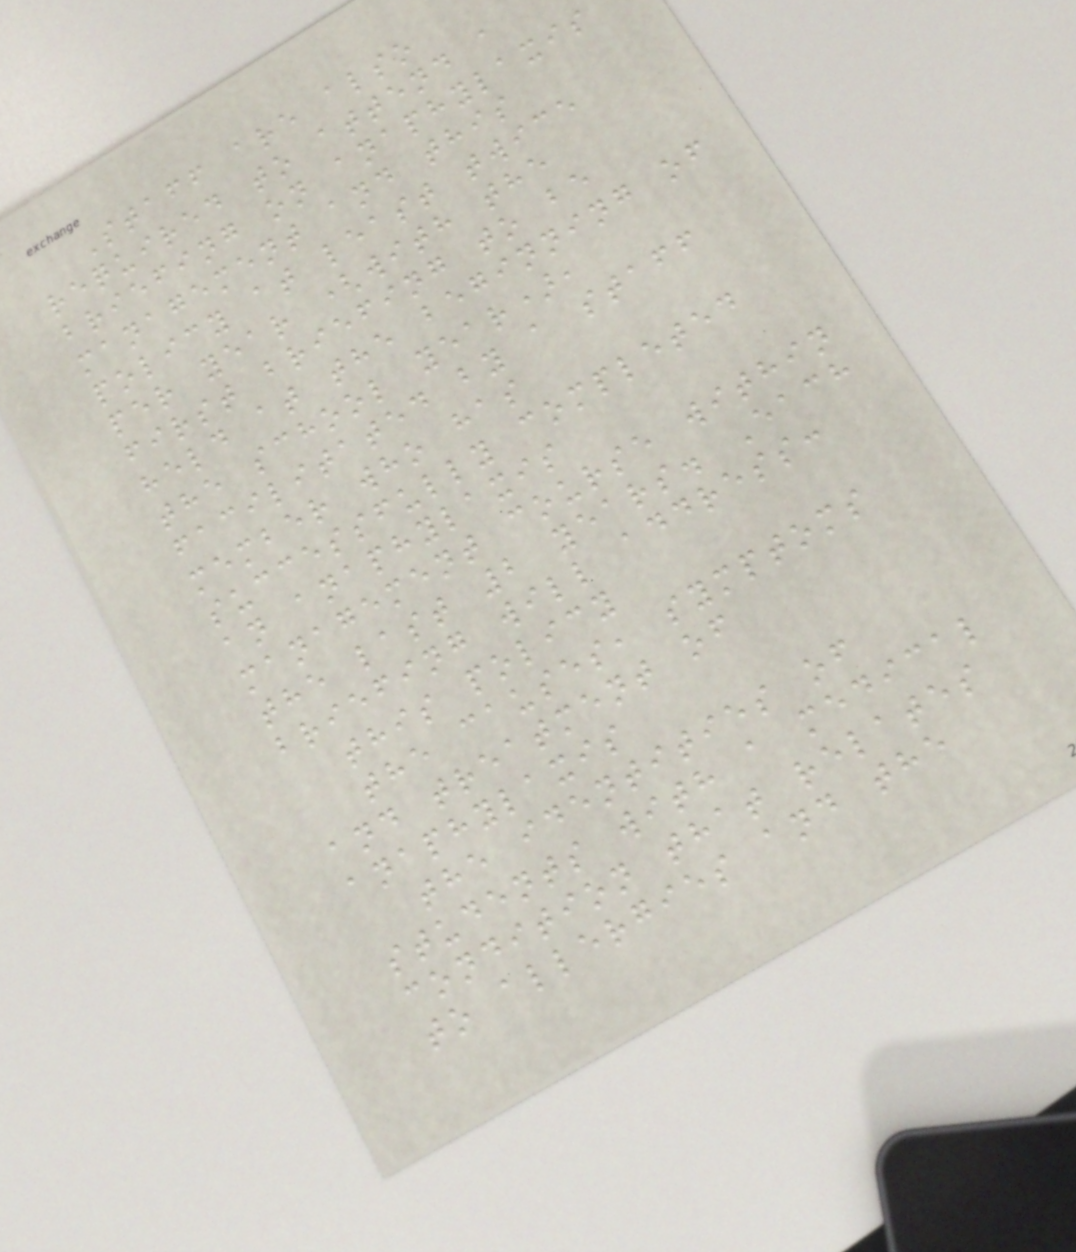Staff are also
required to attend a
briefing on anaphylaxis
management and this
policy at least twice
per year (with the
first briefing to be
held at the beginning of
the school year),
facilitated by a staff
member who has
successfully completed
an anaphylaxis
management course within
the last 2 years. Each
briefing will address:
this policy
the causes, symptoms
and treatment of
anaphylaxis
the identities of
students with a medical
condition that relates
to allergies and the
